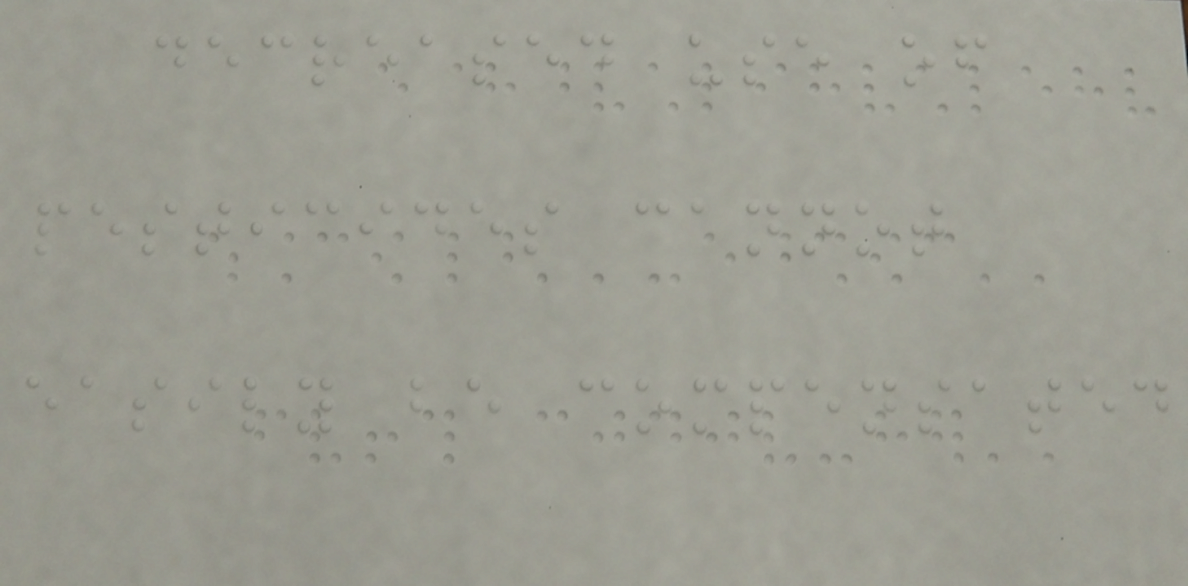decreased use of
pesticides cannot
easily be compensated
